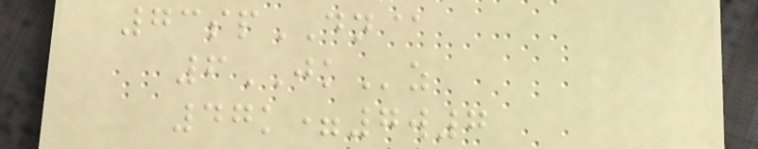73spDN@
6JKz
47k=7w7
